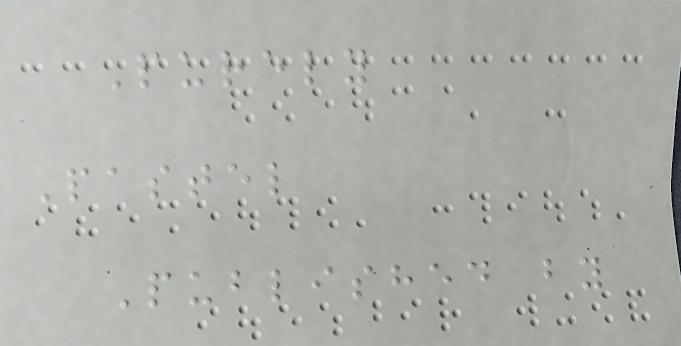Purely
Pastel
Published by
